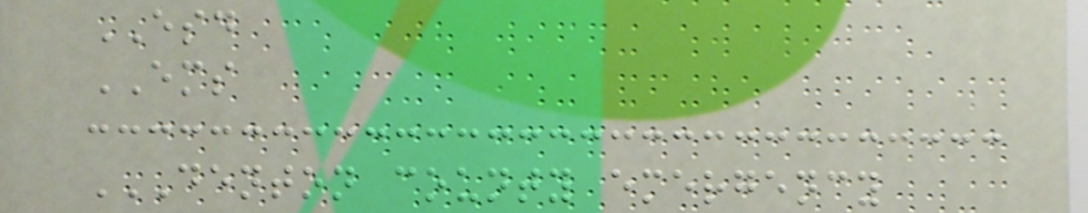ESD
EMS
DENTON COUNTY EMERGENCY
